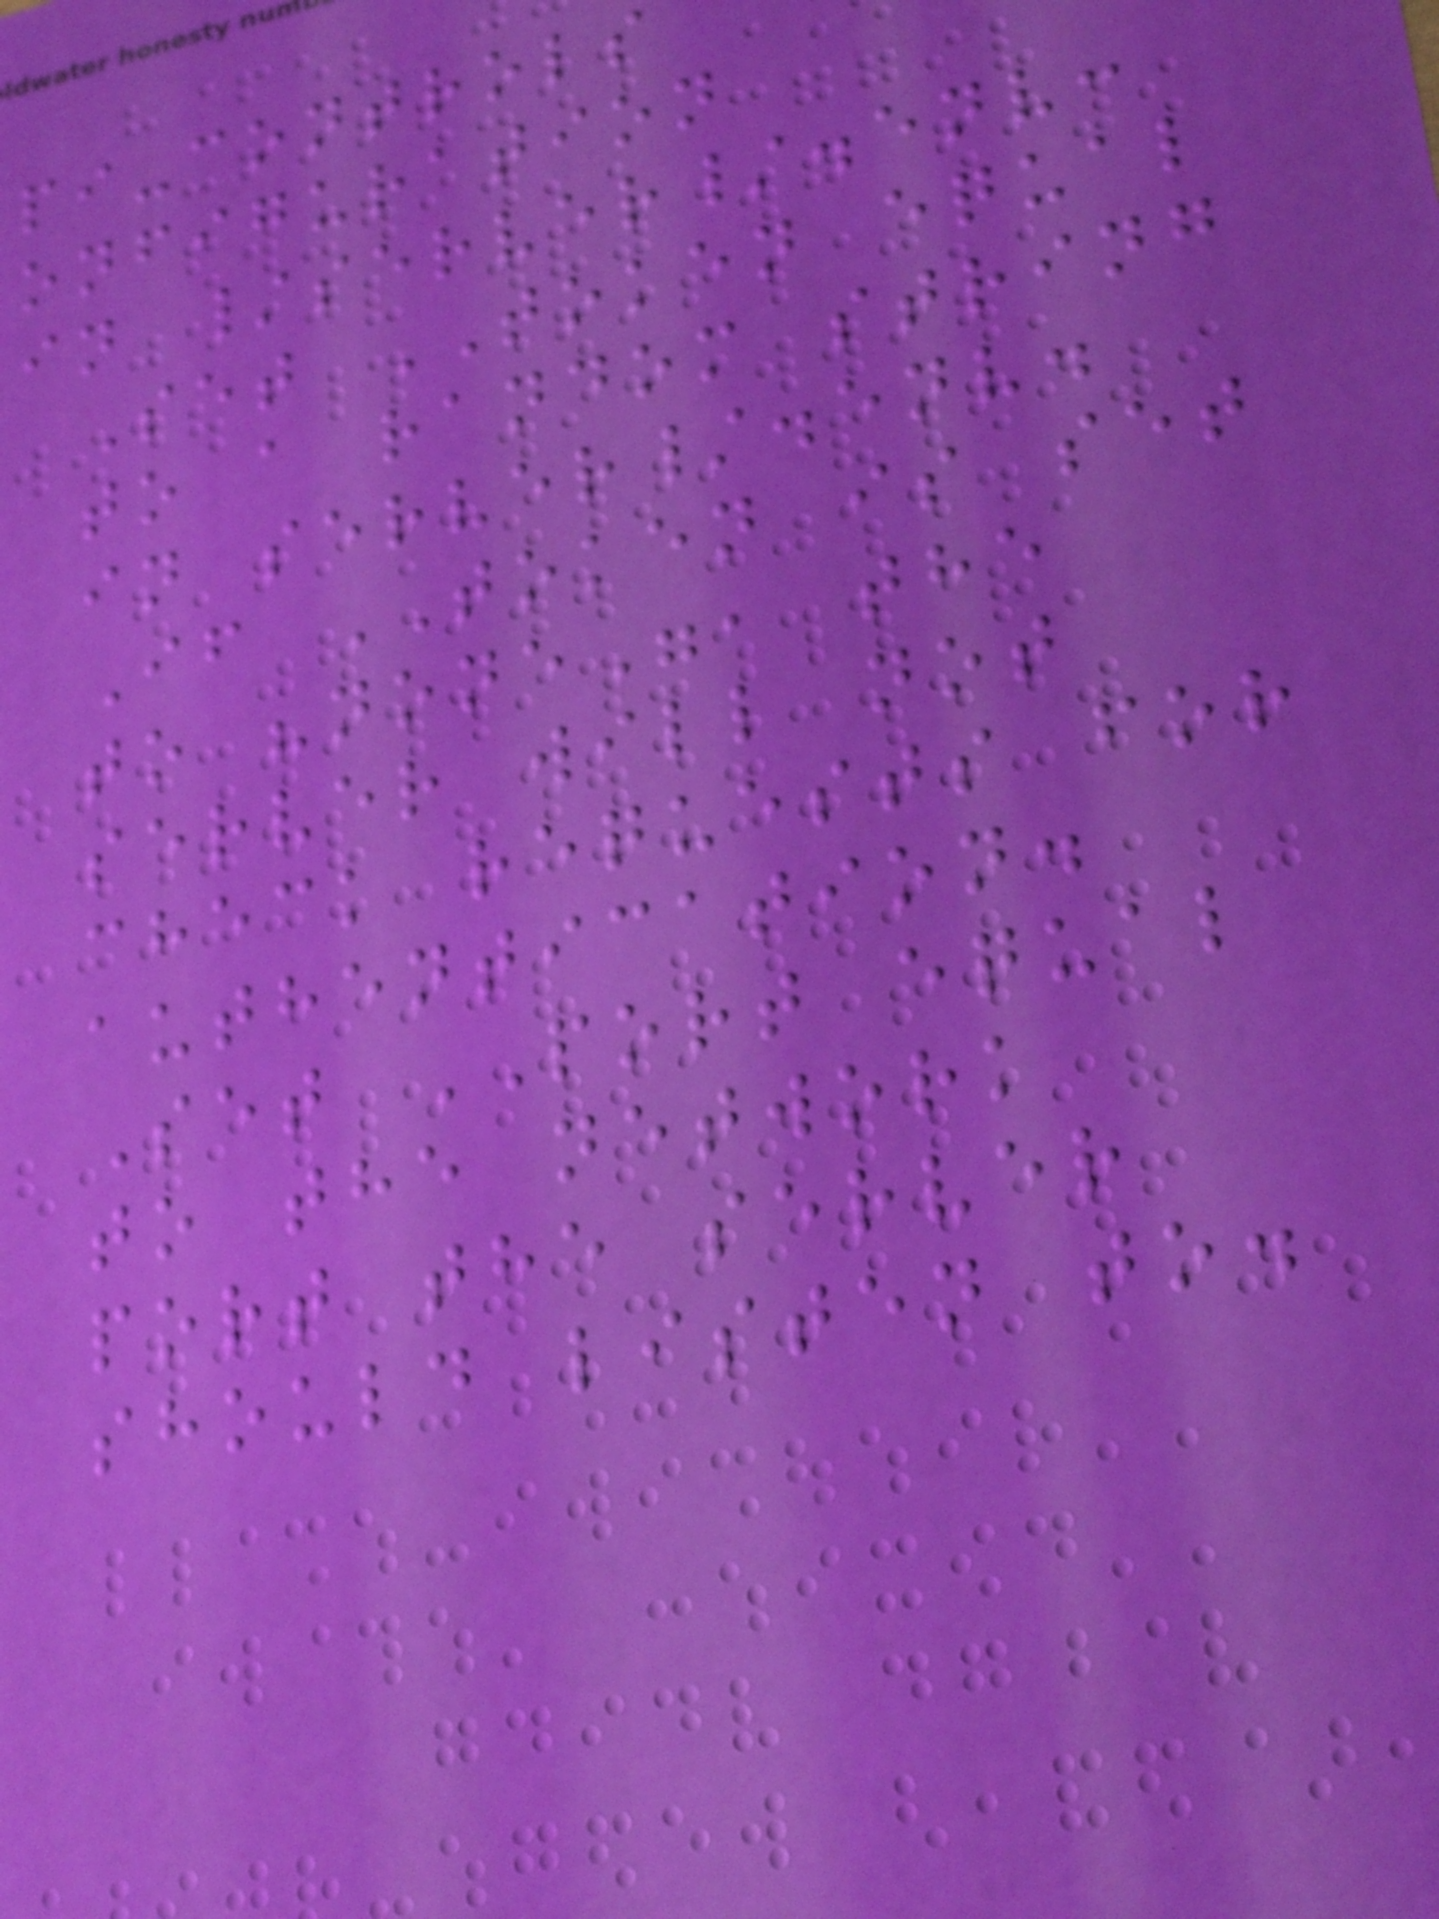pi-controls
onfiguration
in /server/.env:
Set TOKEN equal
to a random string
in server/.env.
If TOKEN is set
to "none", the
server will not
check requests for
authentication.
Set PORT equal
to the network
port the server
should listen to.
